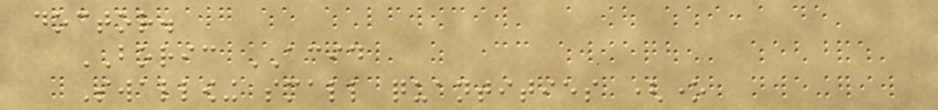doctor.
BORIC ACID
Swallowing small quantities (one
